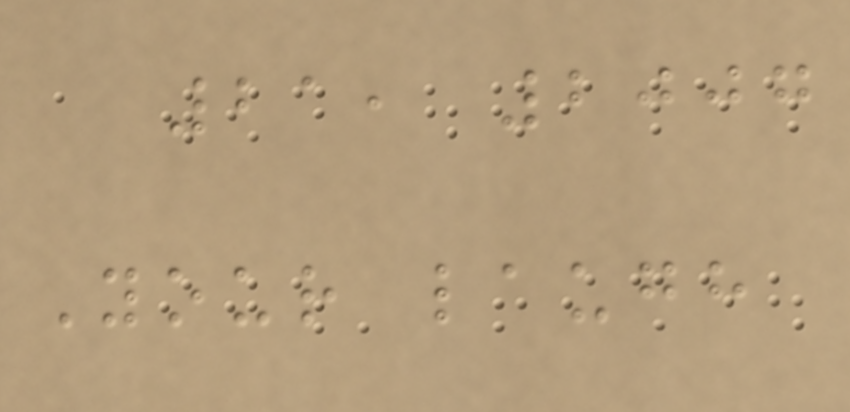21, 2007
Your laugh
